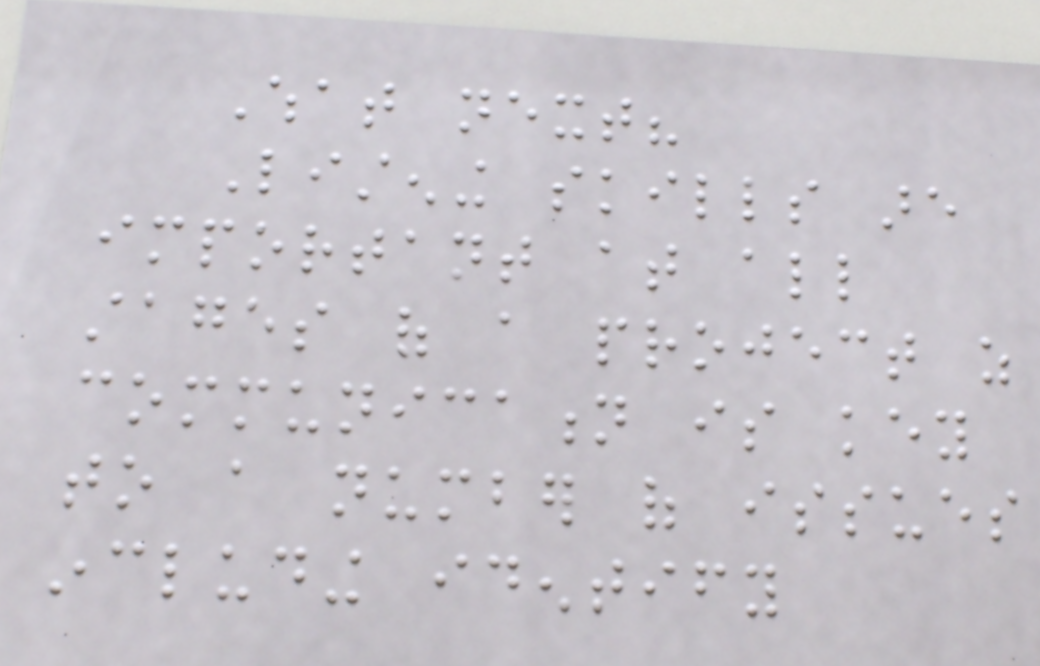What next?
Listening skills are
important at all
stages of a project as
communication is key
to a number of issues
including identify
